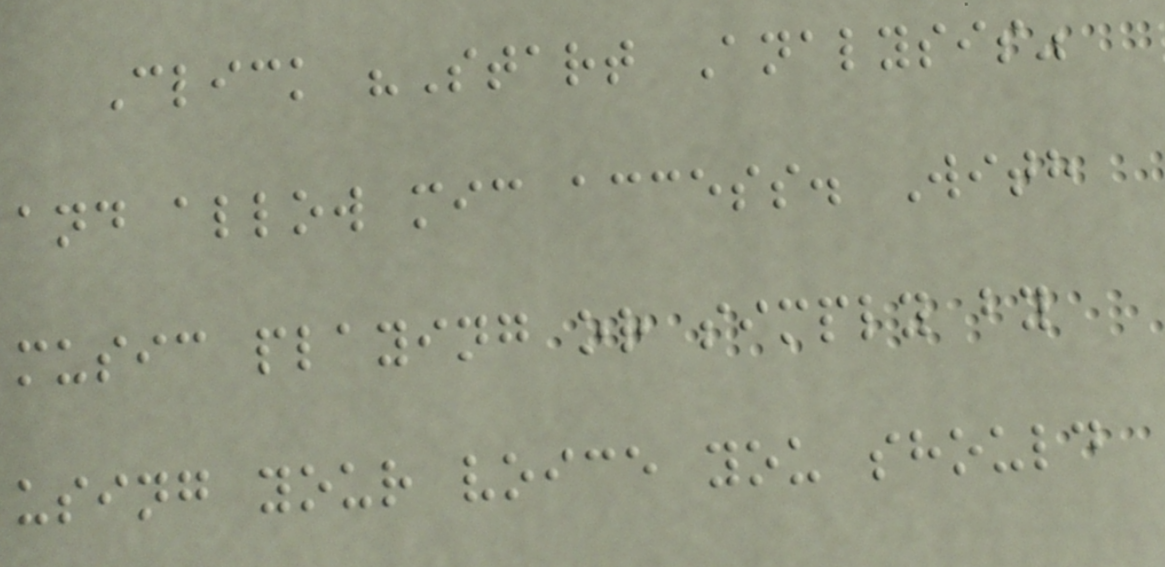Click "Start Analysis"
and allow mic access. With
music playing or simply by
using your voice you should
